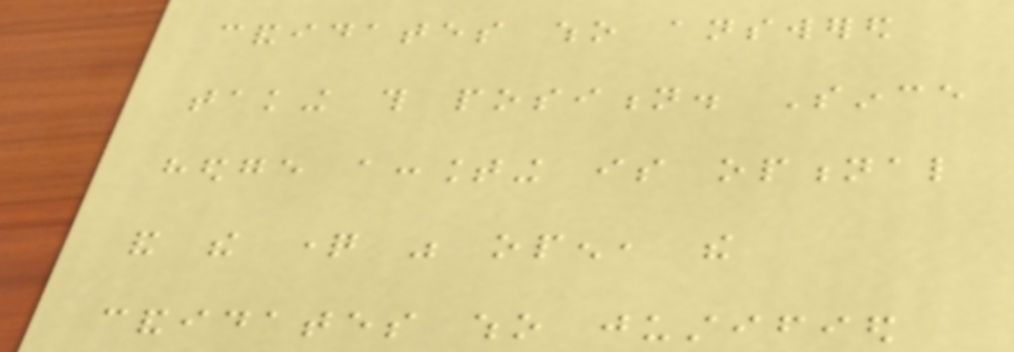candidates who answered
taking this position. Since
hedge accounting is optional
and the question was open, the
candidates who justified
